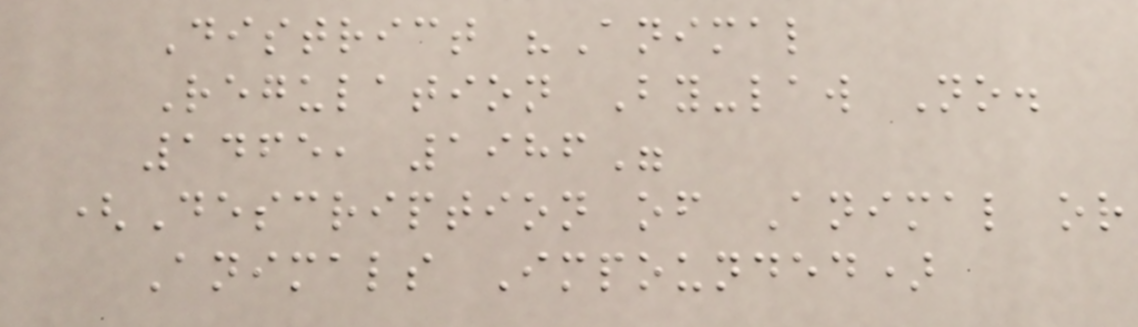District "Animal
Regulation By-law No.
1465, 1986"
(Description of Animal or
Animals Impounded)
